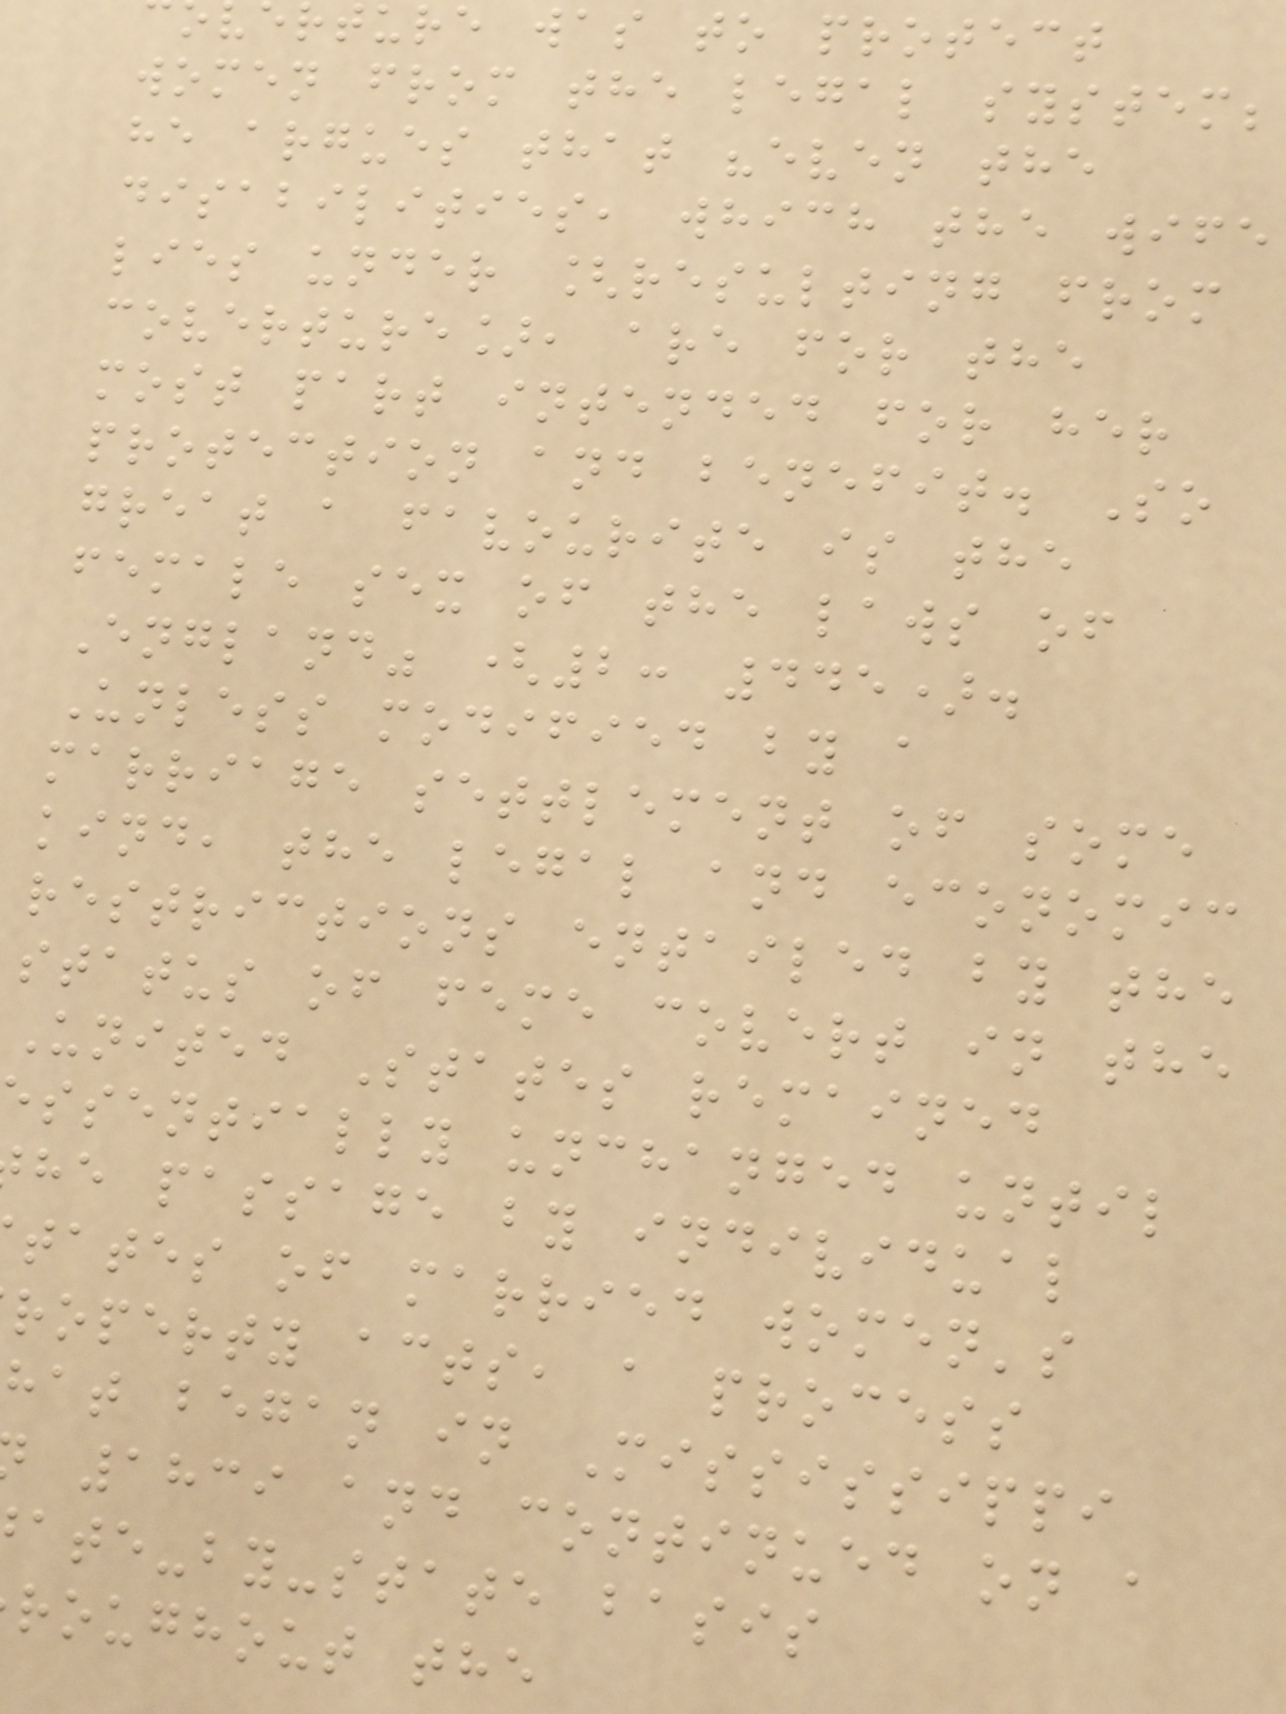rture was to protect
women from the legal system;
he argues that "even the
disabilities, which the wife
lies under [resulting from
coverture], are for the
most part intended for her
protection and benefit. So
great a favourite is the
female sex of the laws of
England" (2: 445).
Unless modified by a
marriage settlement of some
kind, the legal and economic
restrictions entailed by the
status of feme covert in the
United States remained
ssentially unchanged until
he passage by individual
tates of married women's
roperty acts, a process
hat began in Mississippi
1839 and continued on a
ate-by-state basis
roughout the
